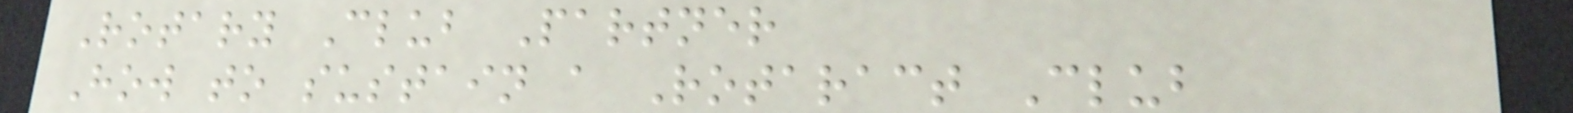Rotary Club Partner
How to sustain a Rotaract Club
